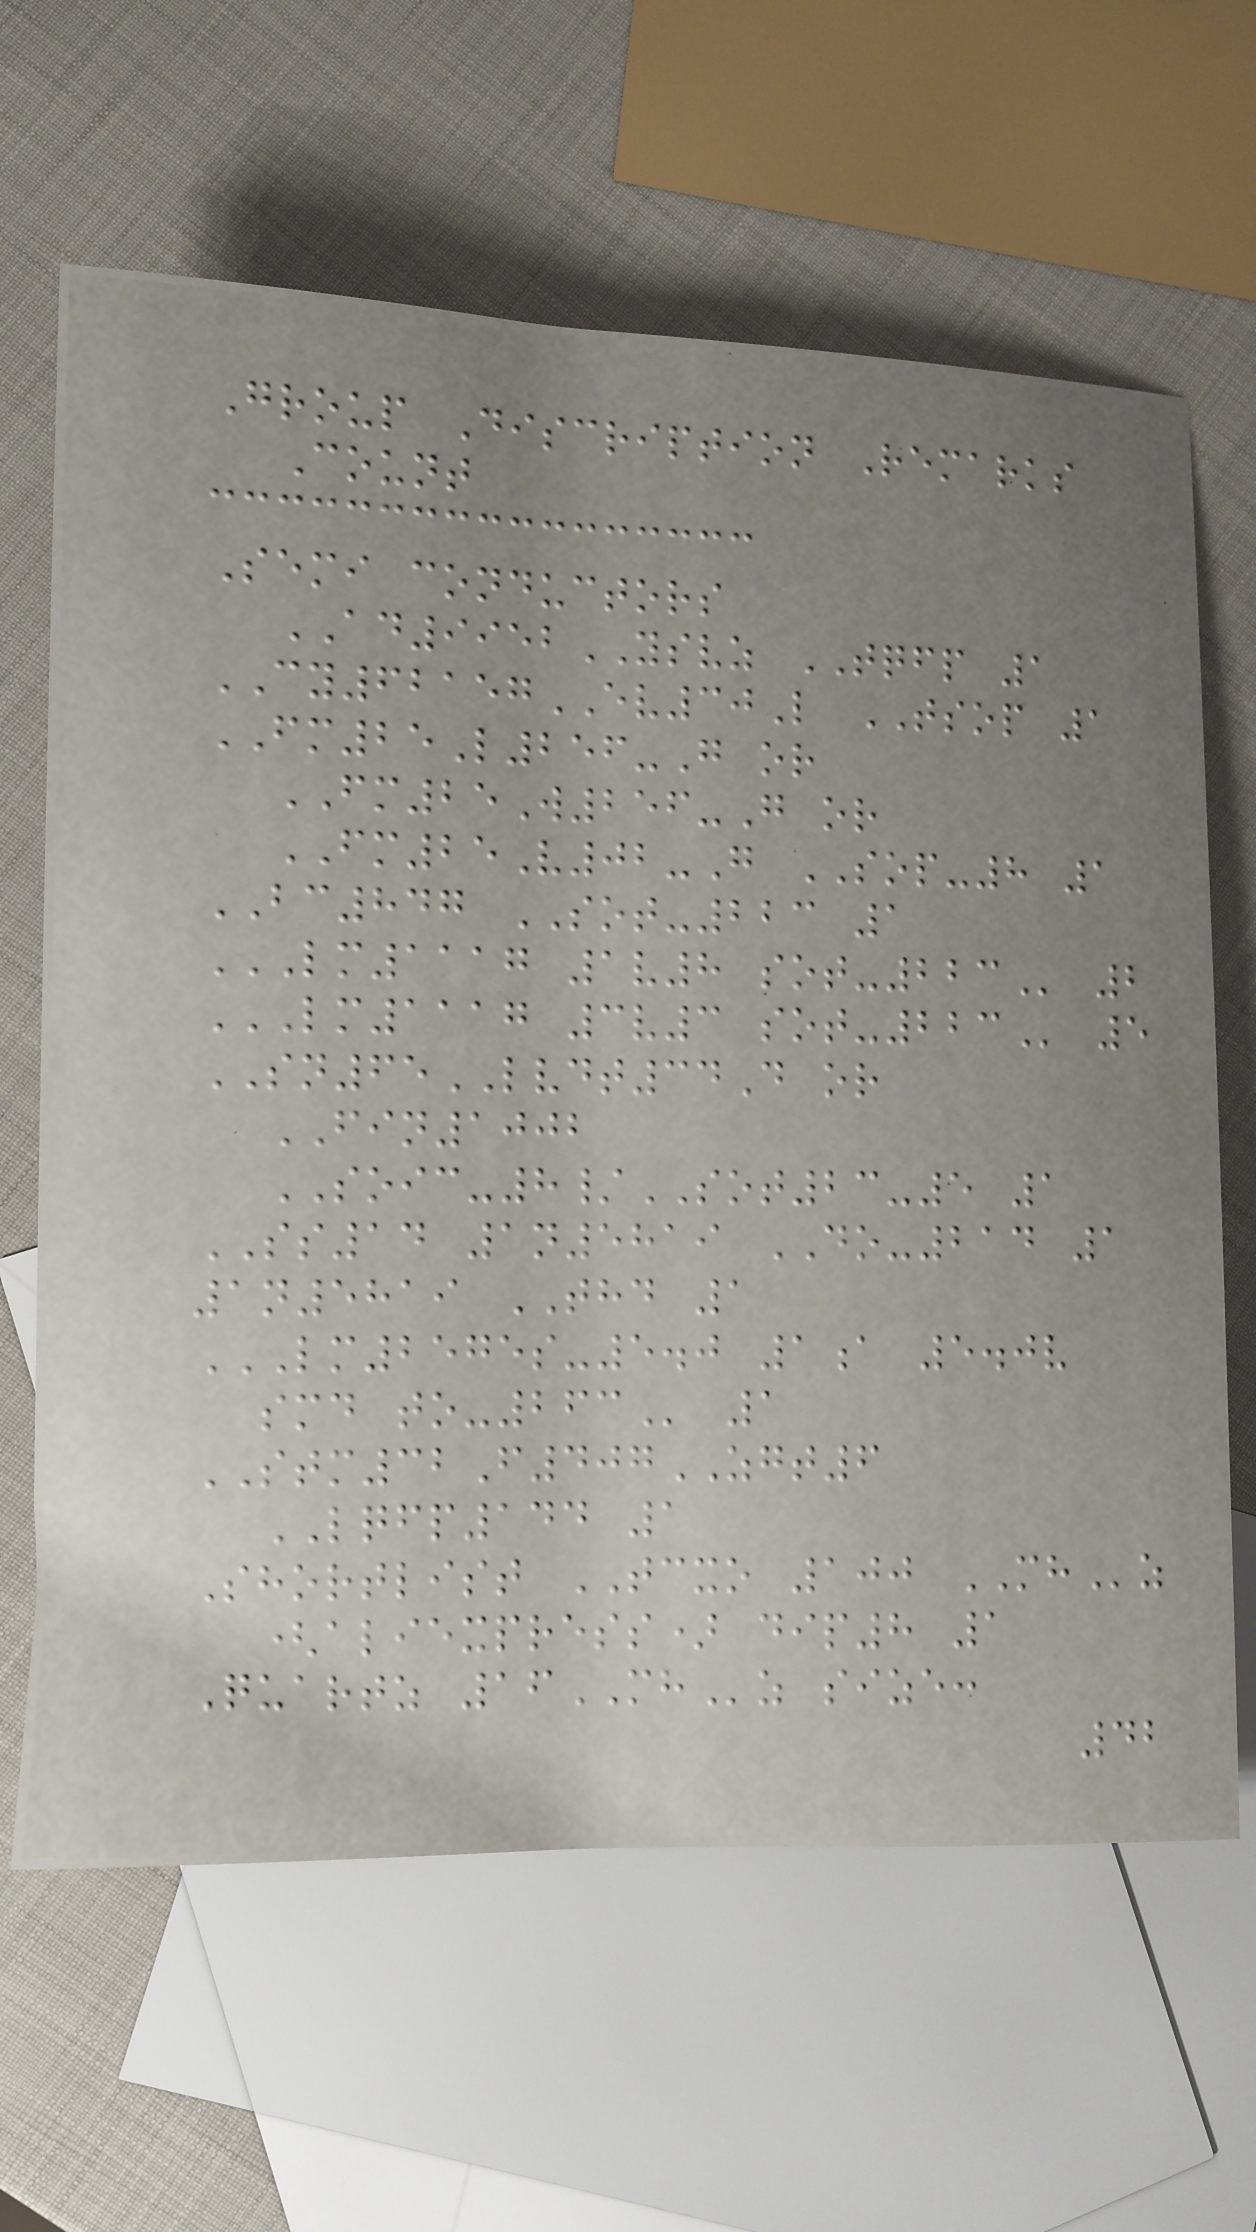Group Discription Remarks
Count
Semi conductors
AD9952YSVZ TQFP 1
CY62157EV30L TSOP 1
FM25L256-G or
FM25W256-G or
FM25V02-G SOP-8 1
BC847 SOT-223 1
LM1117 1V8 SOT-223 2
LM1117 3V3 SOT-223 5
SN65LVDT34D or
FIN1002
SOIC-8/SOT23-5 1
SS14 1n5819 DO-214 1
1n5819 THD 1
LM2575S-5.0 1A 5.0V
SMD TO-263 1
STM32F407ZGT6
LQFP144 1
Shortlist TCXO 100 MHz
(aliexpress) dip8 1
Quartz 16MHz size:
42
